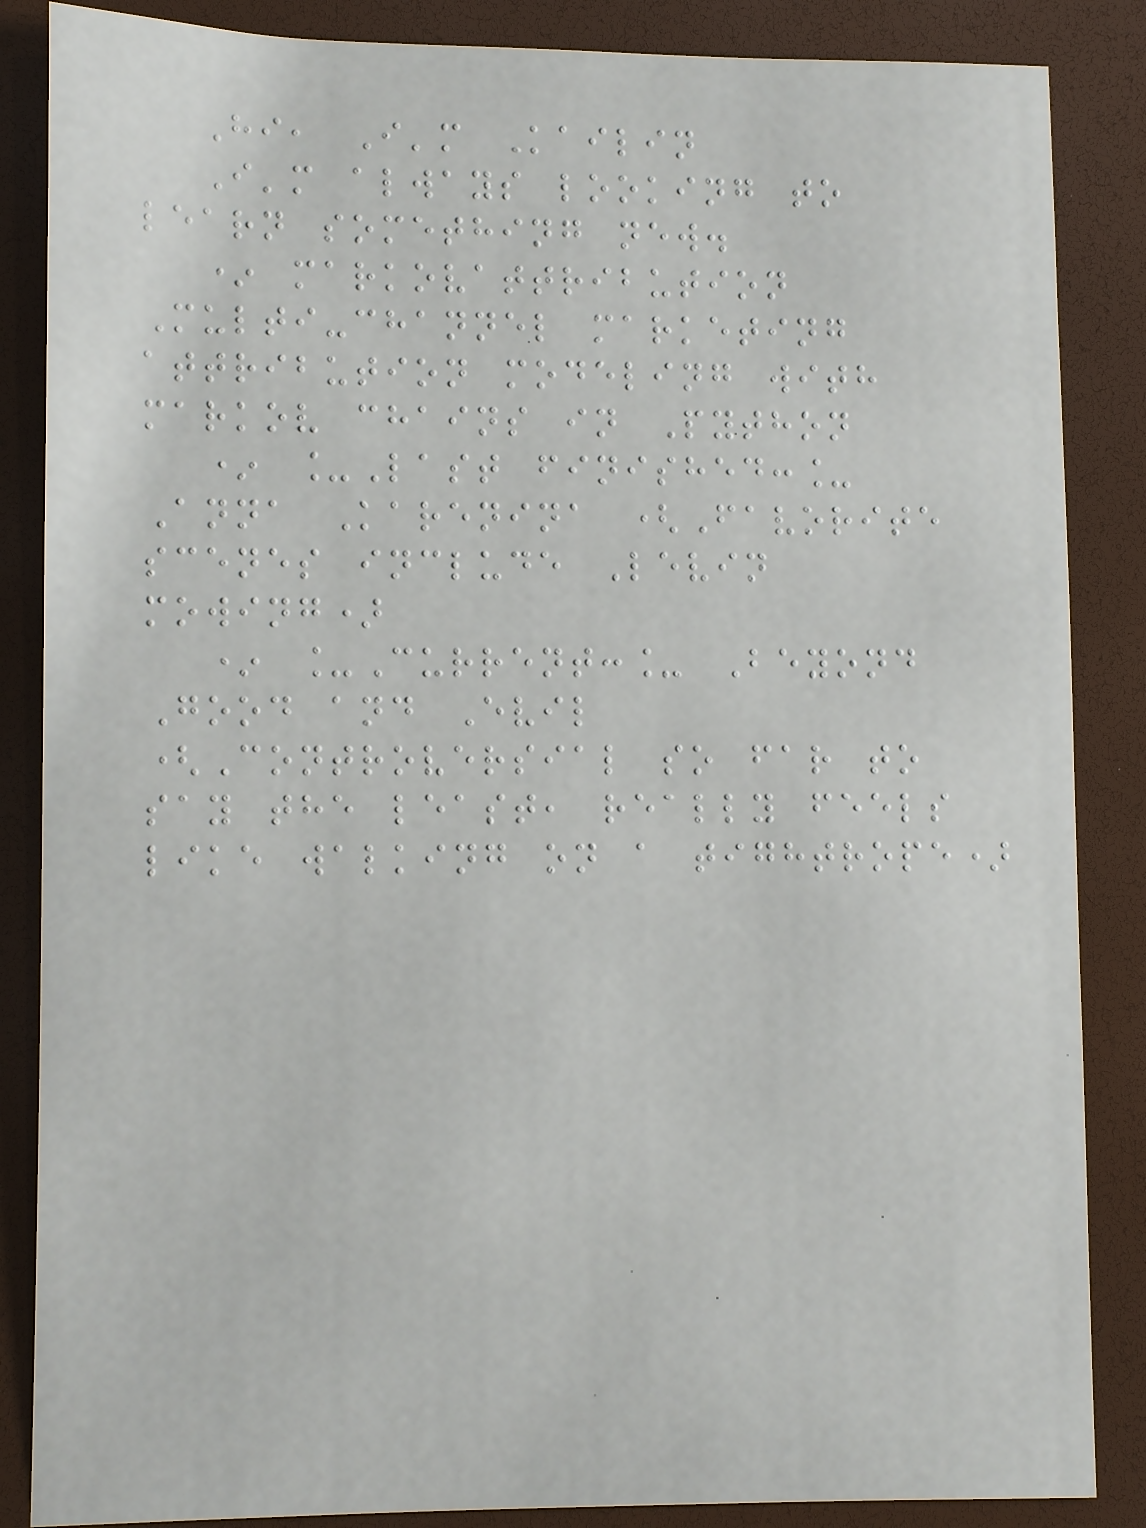Hi, I'm Kailin
I'm always looking to
learn something new.
* markovattribution
Multi-channel marketing
attribution modeling with
markov chains in Python
* _Last finished:_
Anna Karenina (Favorite
scenes include Levin
mowing)
* _Current:_ Beyond
Good and Evil
(Controversial so far to
say the least, really feels
like walking on a tightrope)
